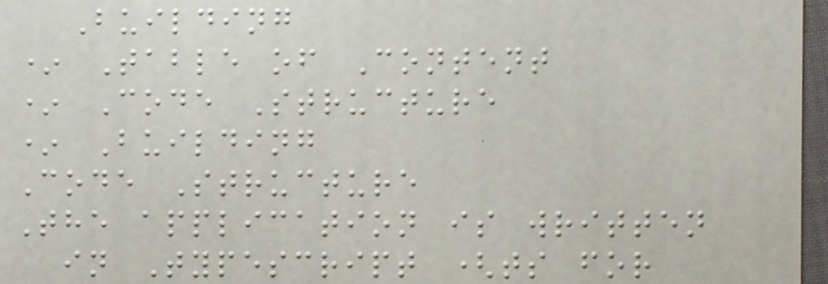Building
* Table of Content
* Code Structure
* Building
Code Structure
The application is written
in Typescript (ts for
